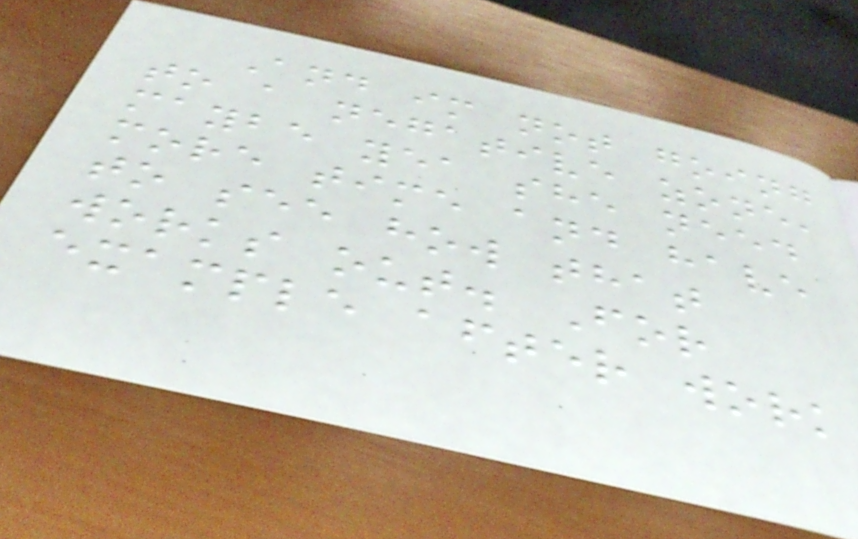And im not going
to a negative zone,
maybe yea she need
more time and have
to see how that
works out. For
example after work
